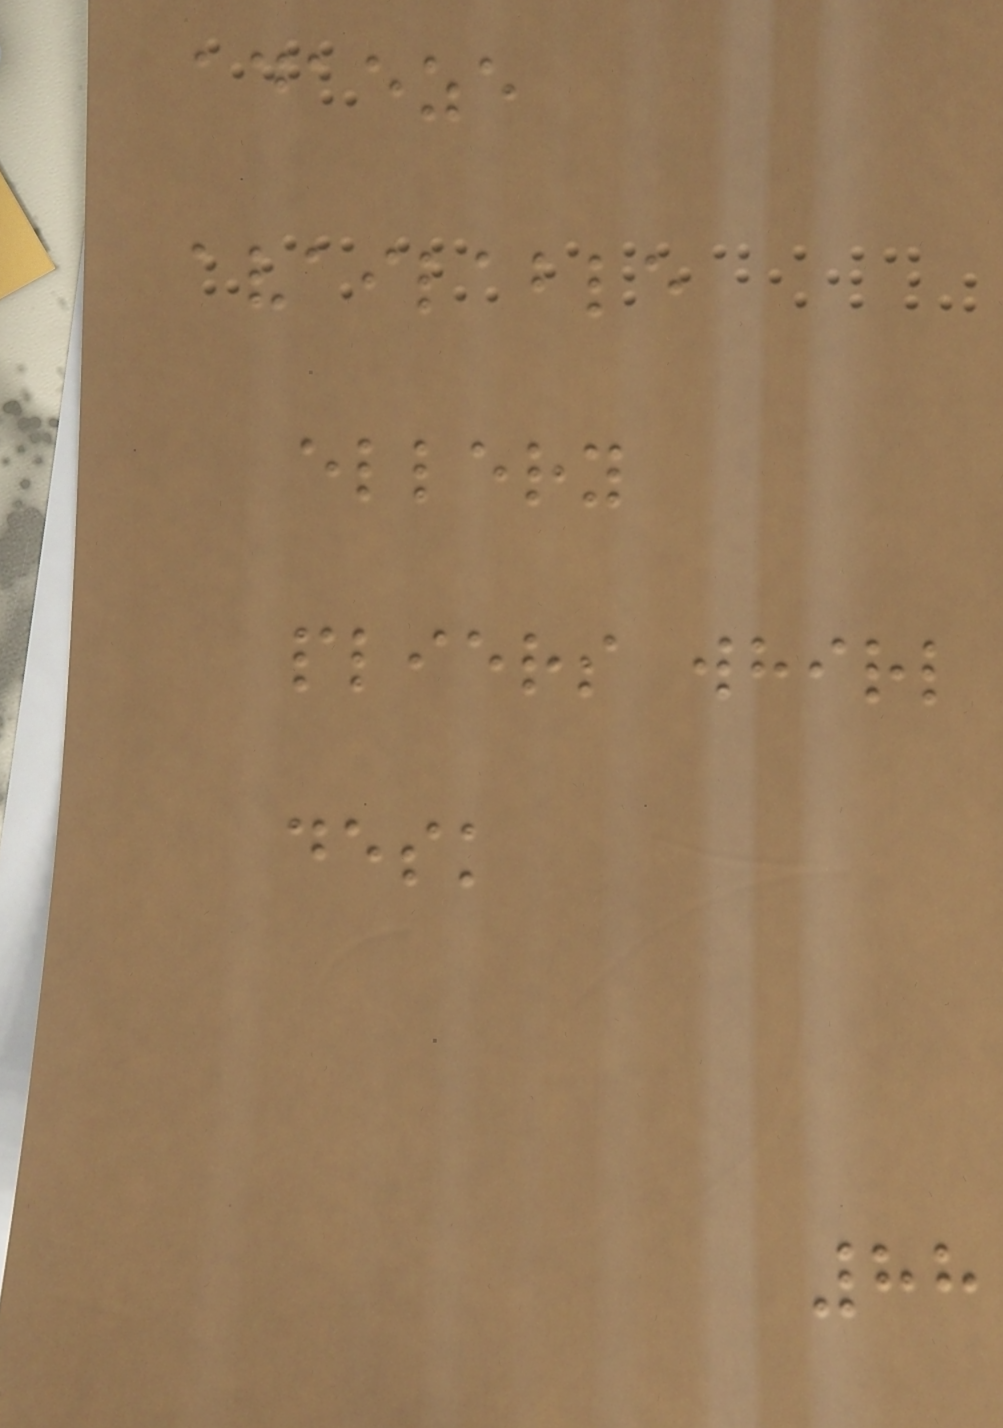adaeze
available
ellery
pliers whirl
desk
88
